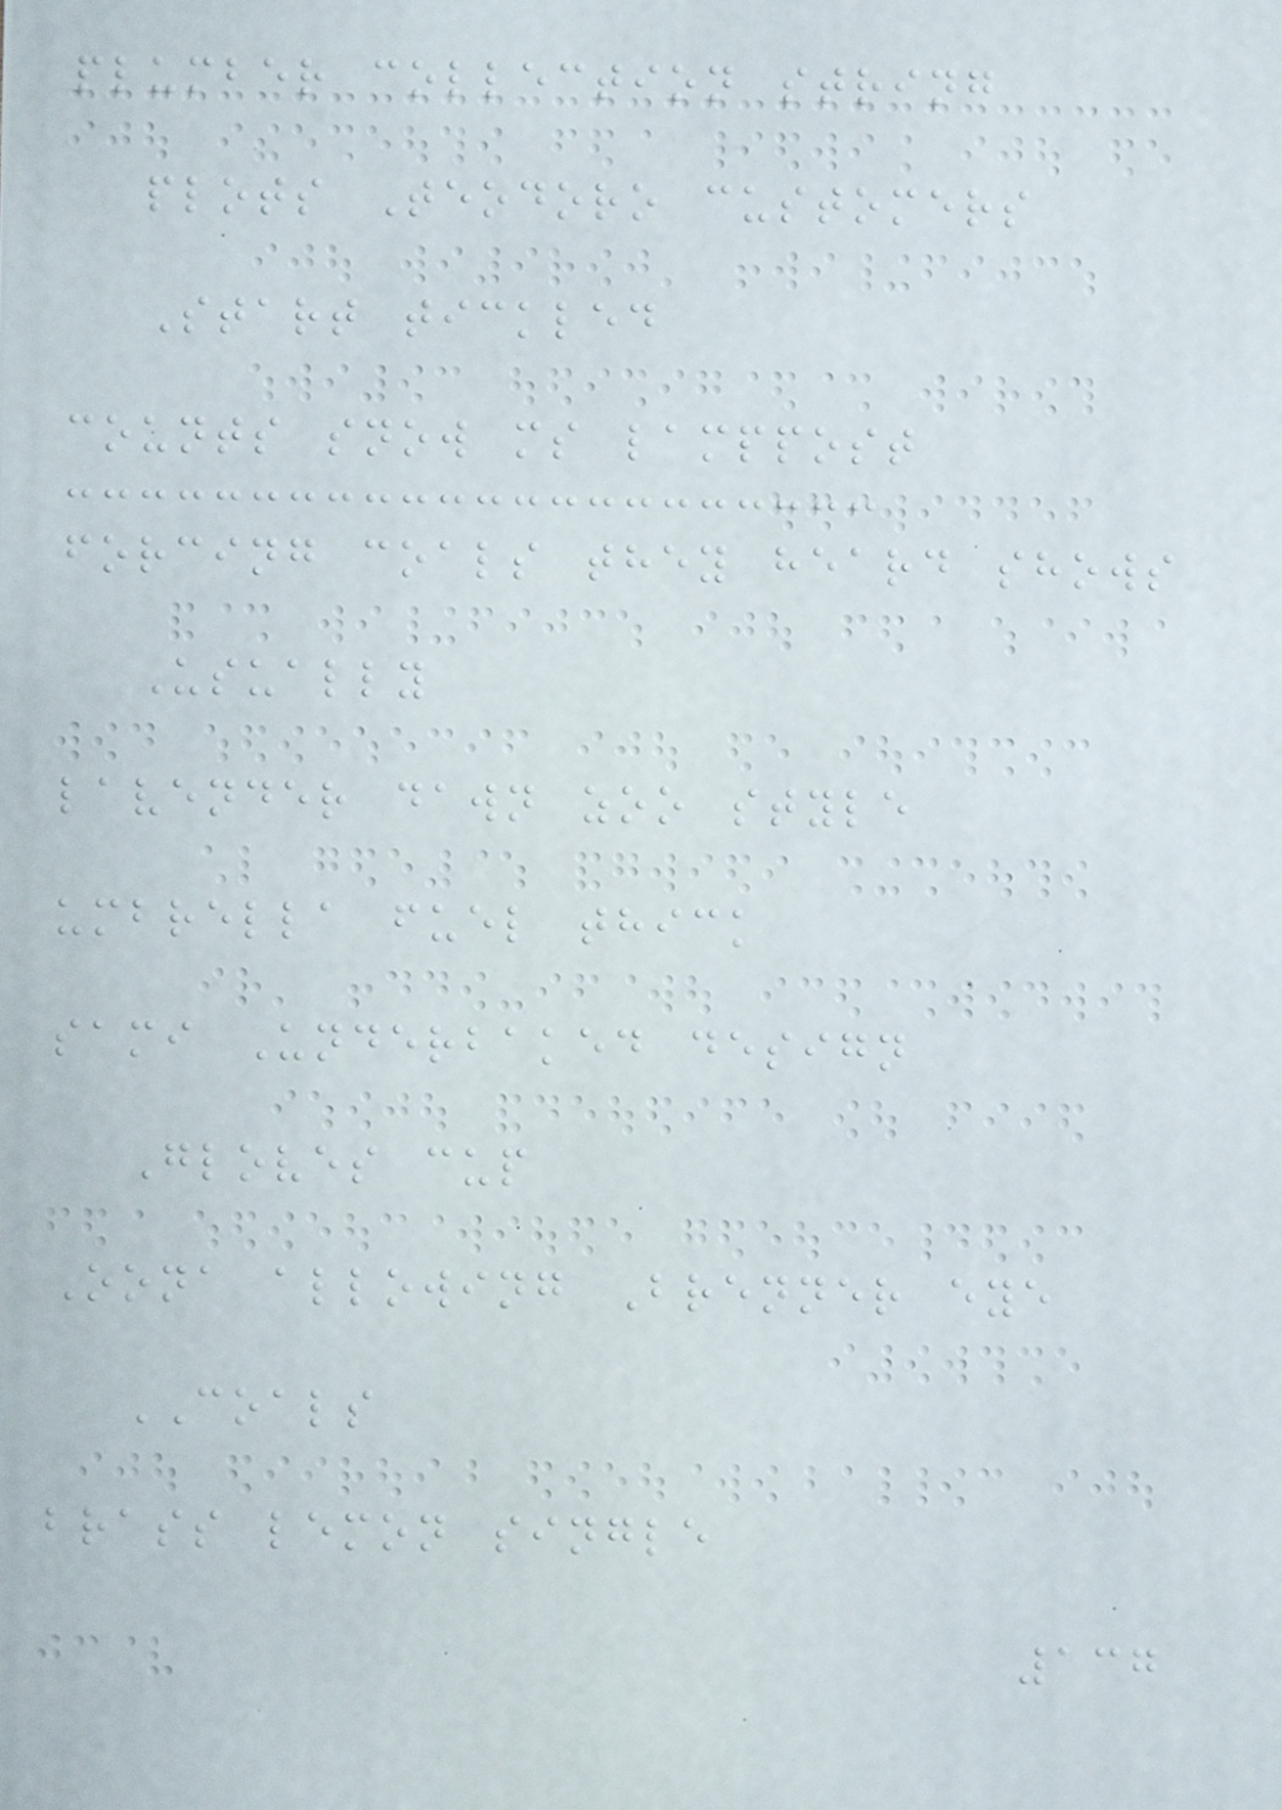plumber collection string
plots Teodoro customers
Start tickled
counts snow ms lamppost
forcing coals they heard shows
Usually
lavender dawn zoo style
umbrella fuel thick
sami Underbaked design
Gloves cup
Oona allowing Brenner eye
COALS
brass lemon single
137
